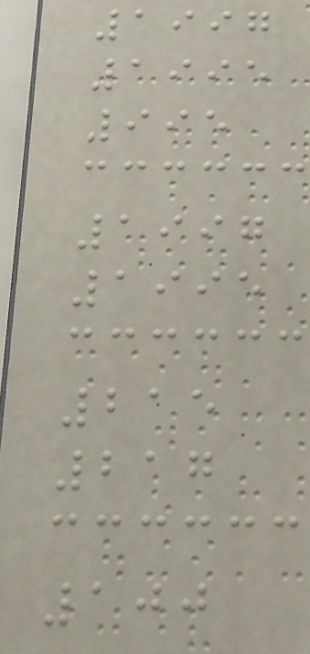1997
1995
995
1997
1995
215
217
100
